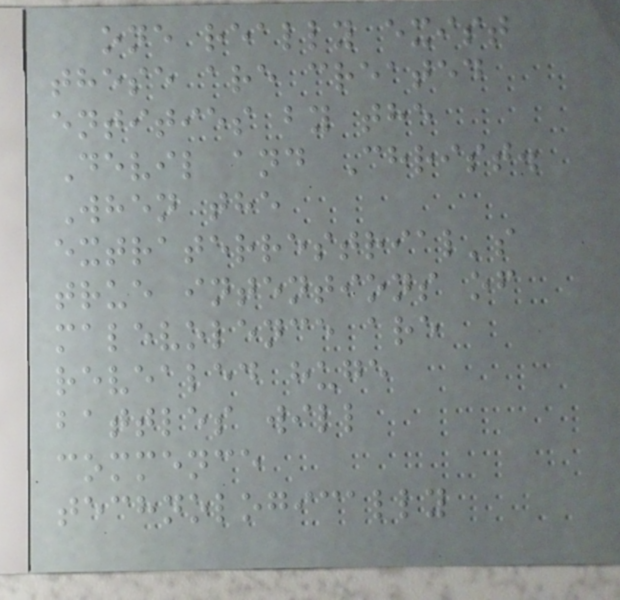one really exist
these are created
entities by the
Devil and Christ.
When the
extraterrestrial's
true intentions of
malevolence are
revealed huge
battles will
commence
technologically
